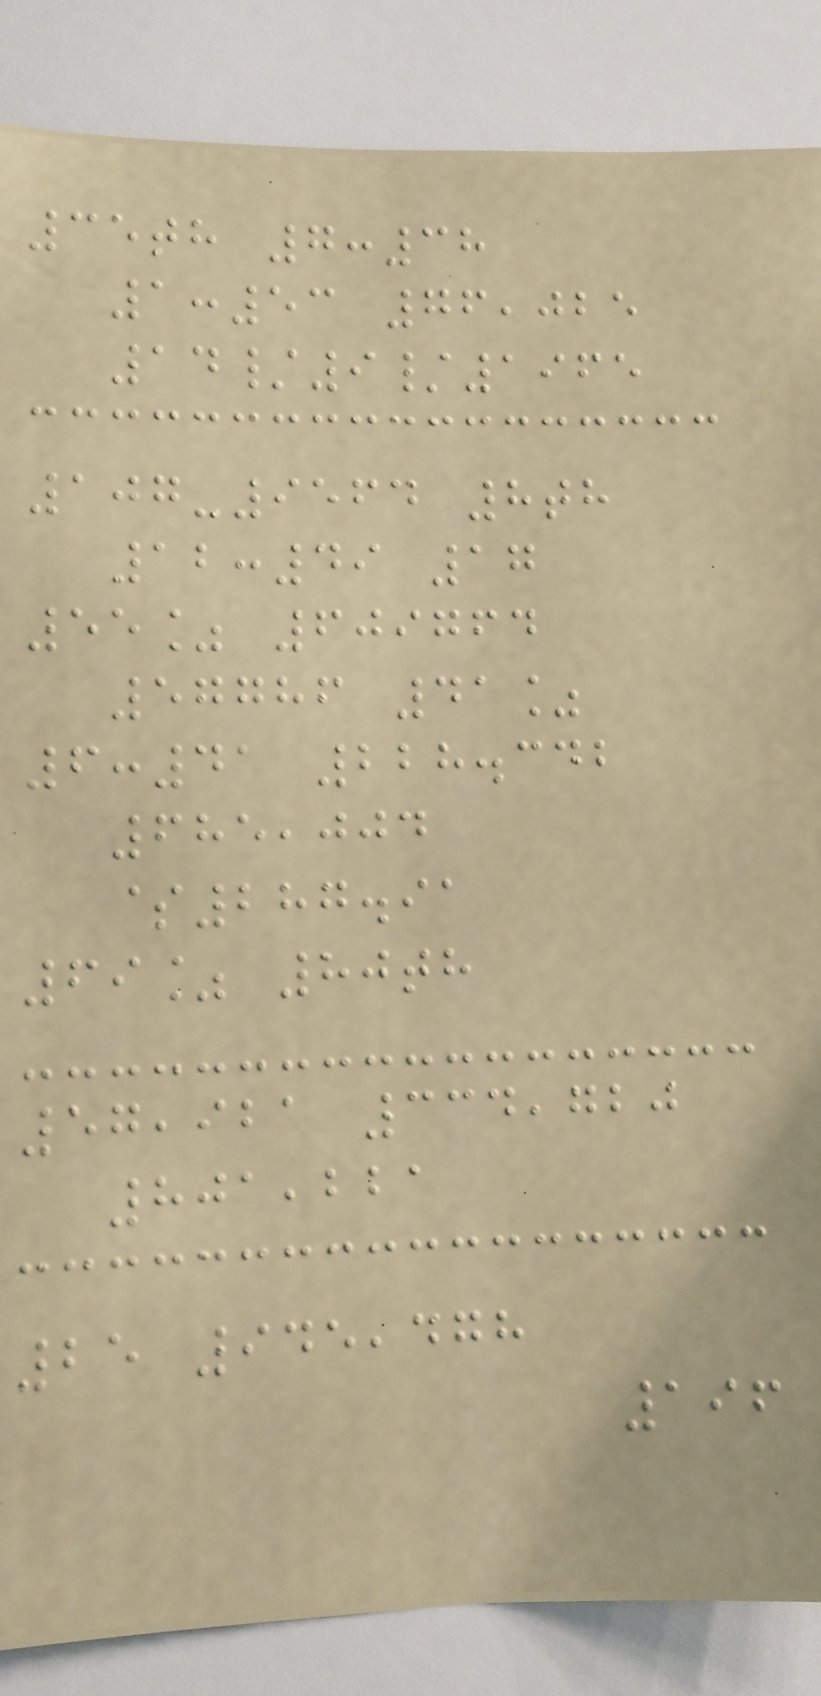35th 7:38
1:53 76,025
14/9/1965
107-9564 8th
12:49 17
55% 609764
57786 41%
6:41 228.342
685,004
$287.91
69% 80th
57,921 334,720
801,221
25 945,478
196
